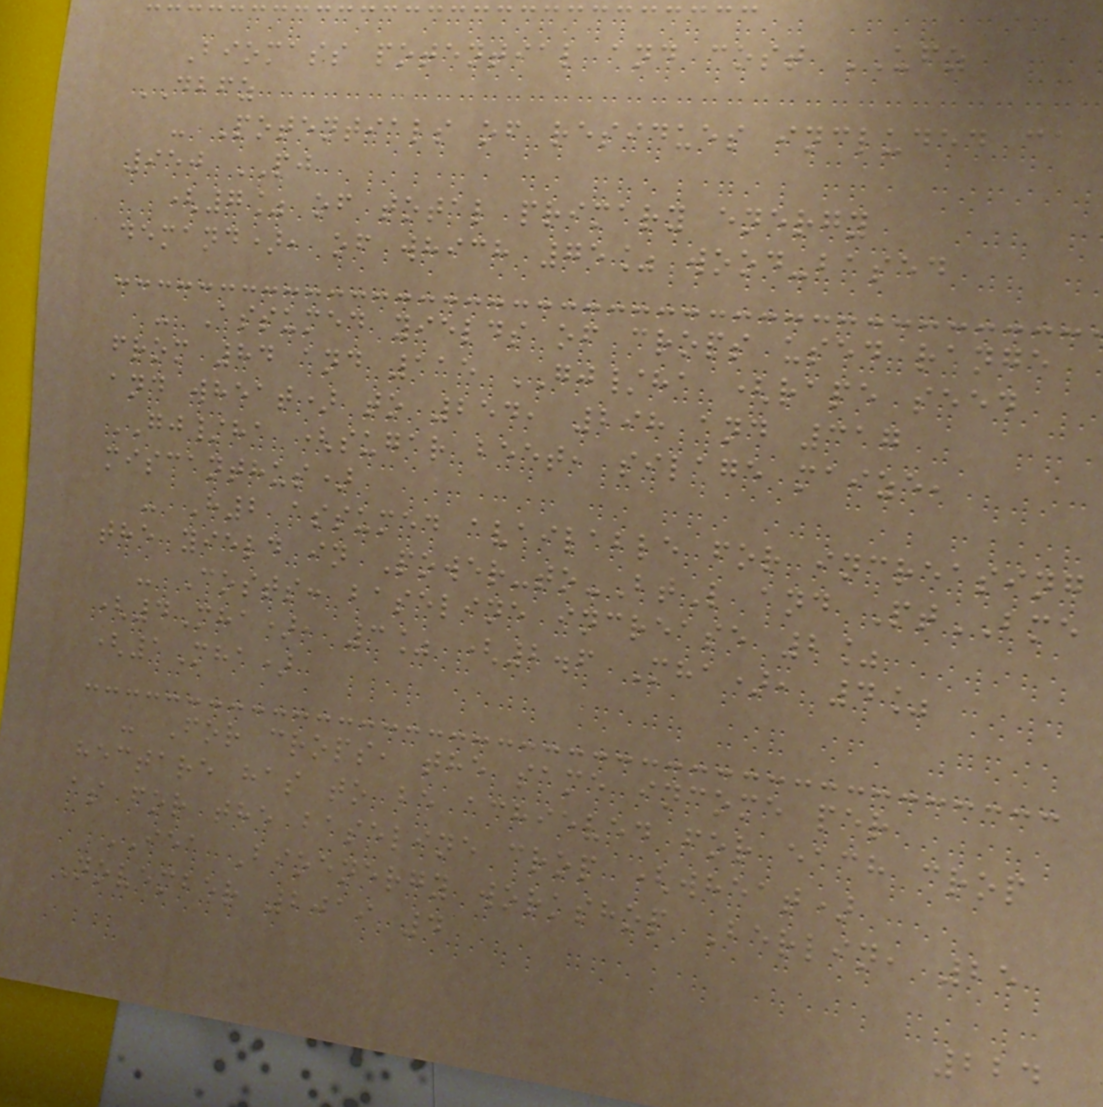Biomass potential and cost UFZ
DBFZ
- Potentials of residues included ca
950 PJ
(7% of total primary energy
demand), of which 75% wood-based
- Assumed yields of crops used range
from 84 and 115 GJ/ha (rape seed
and wheat) to 254, 298 and 317
GJ/ha (sugar beet, silage maize,
miscanthus)
- H2 assumed available for increasing
the yield in Power-to-BtL and PtBME
- Costs: baseline increase 2%
(4Mha), 3% (2.6 Mha), 4%
(1Mha)
- For crops, the same income per
hectare has to be achieved for each crop
as for the baseline crop (wheat)
IEA Bioenergy workshop Berlin, 25
November 2019 4
224
